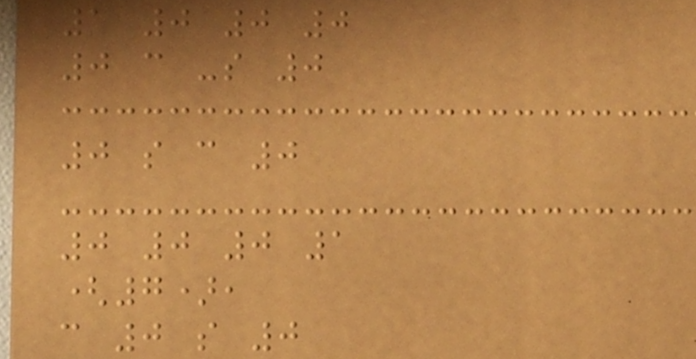1 0 0 0
0 c -s 0
0 s c 0
0 0 0 1
(7),
c 0 s 0
